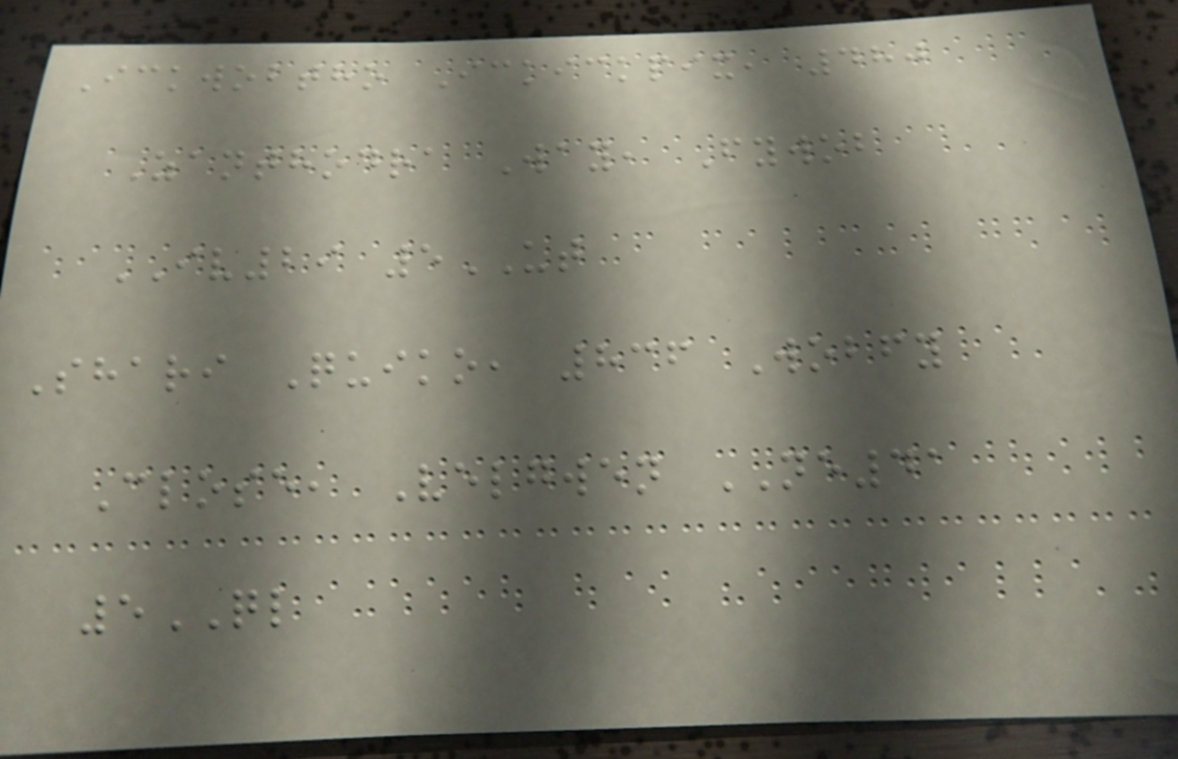Ickwobtho Ickickpix, 480
Zanthodra Way, Fywob
IV29 5UT
Shari Quiko, 836 Wobfy
Close, Velgwen NE41
5QL
